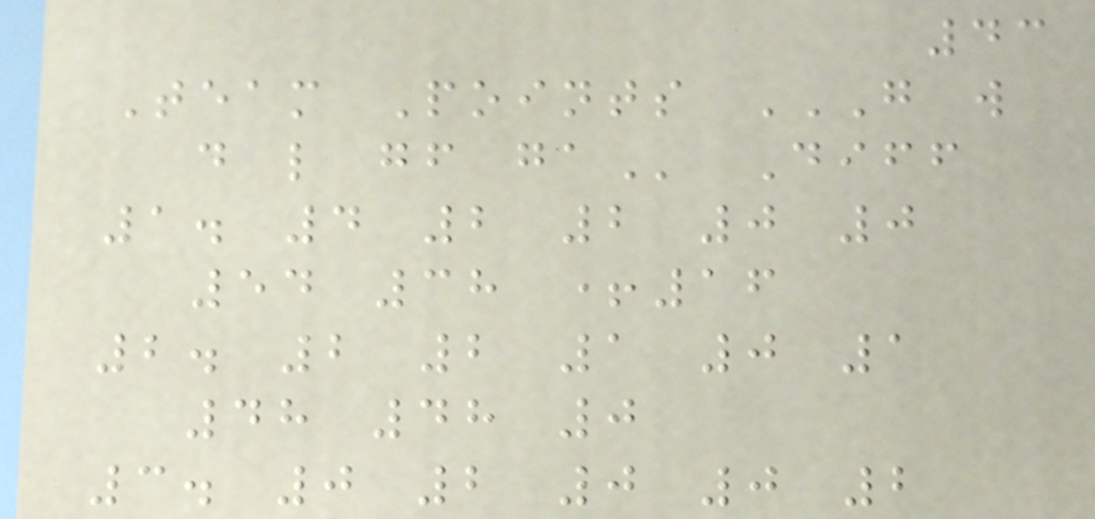43
Team Points G W
D L GF GA Diff
1. 4 2 2 0 0
54 38 +16
2. 2 2 1 0 1
48 48 0
3. 0 2 0 0 2
